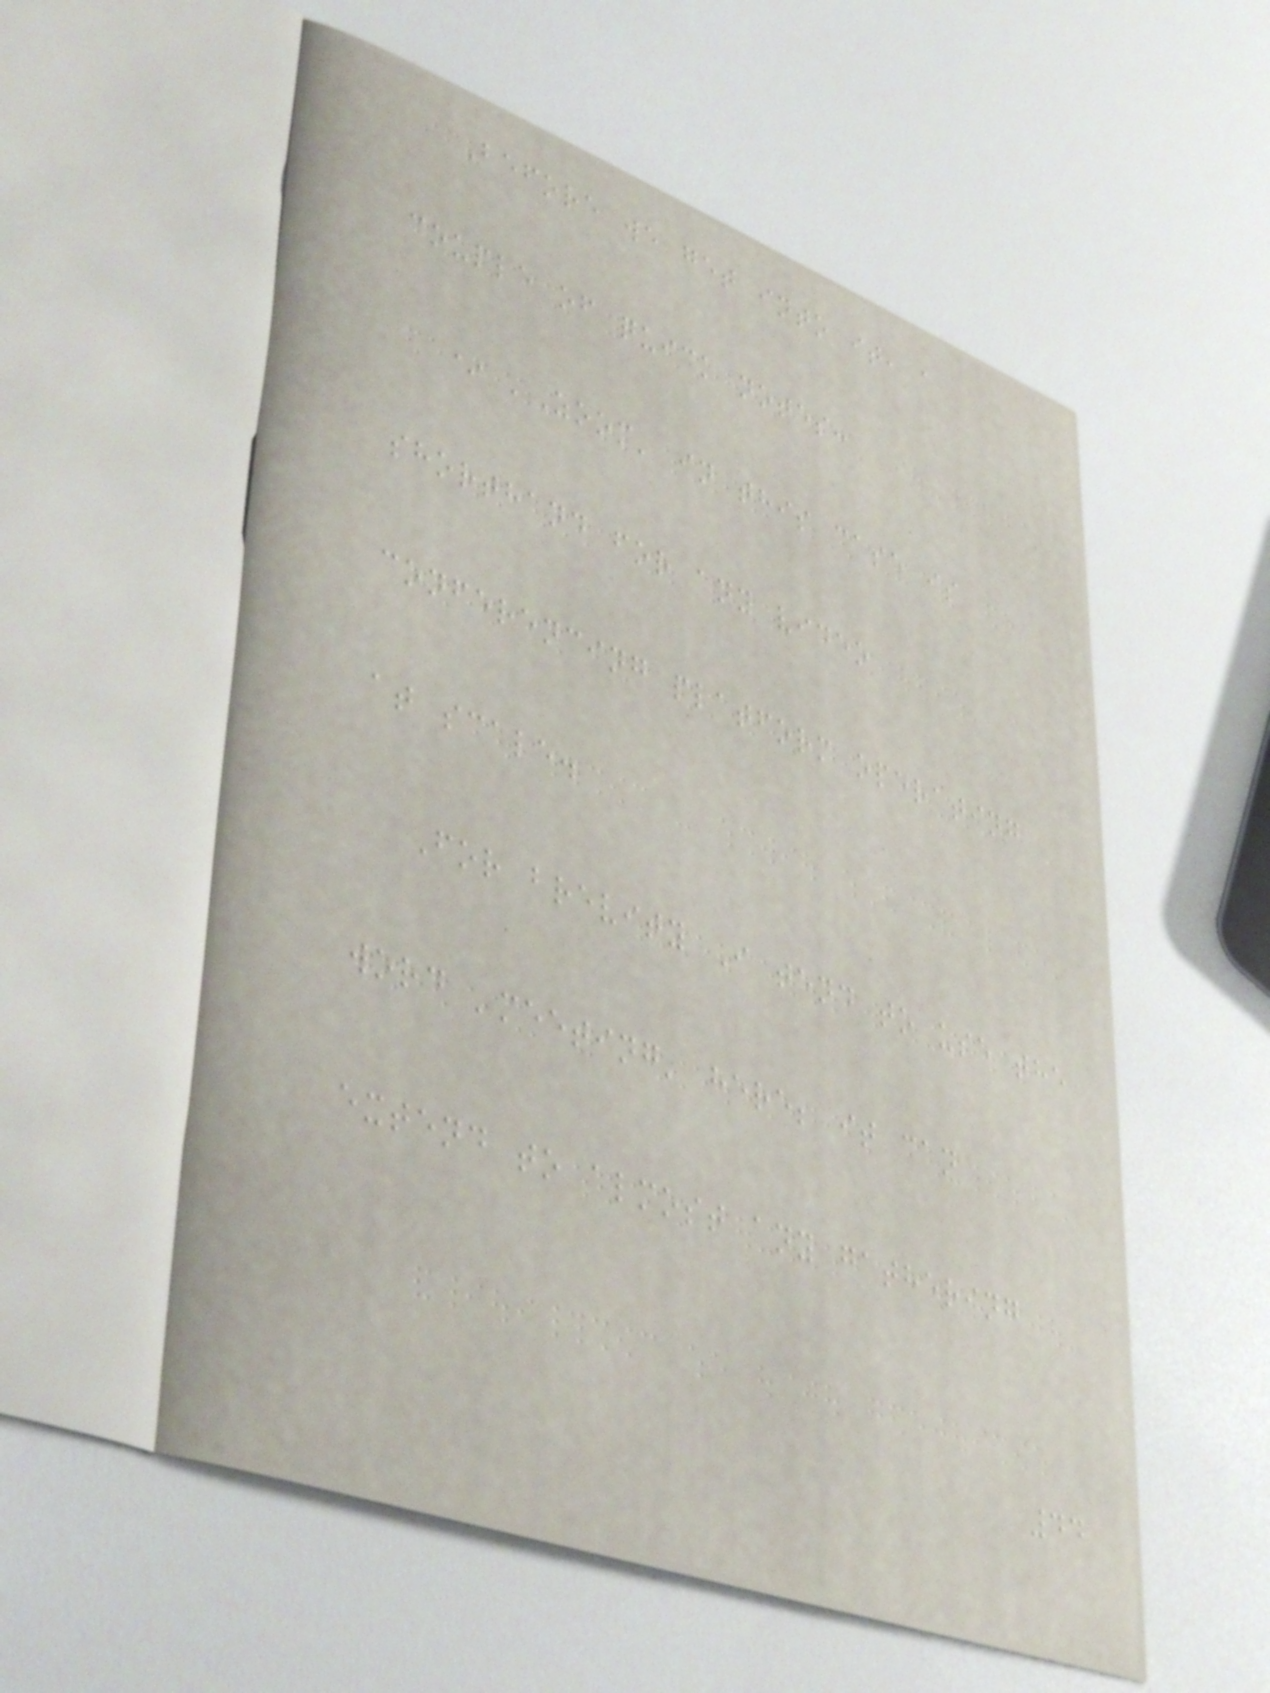Before we get into it, a
couple of quick notes:
* 'Zoom' in this case is
shorthand for any video
conferencing platform operating
at scale.
For brevity I tend to use the
word 'meeting' here; it can
extend to almost any gathering
44
